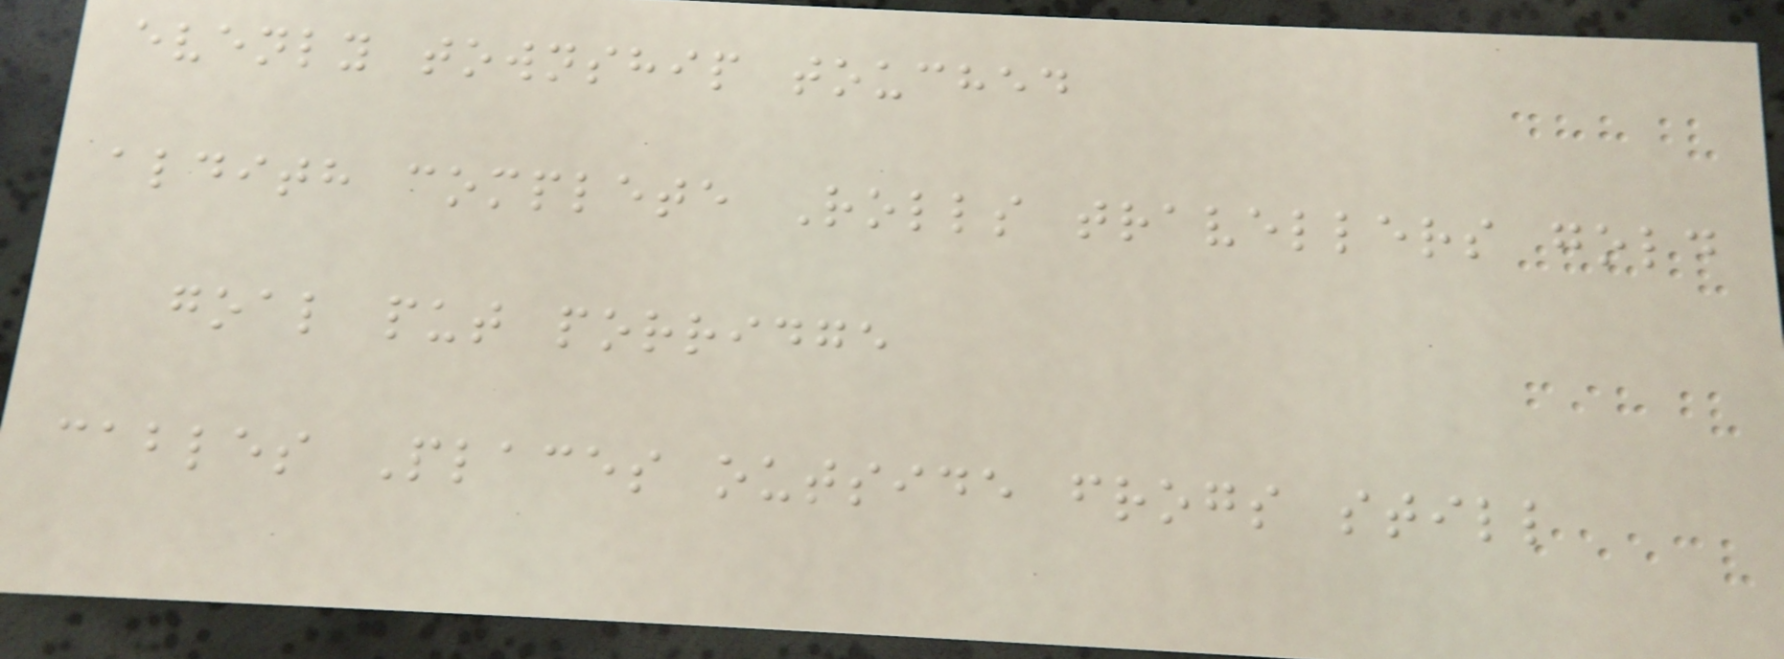evenly township touched
aldith complete Rolls travellers gold
goal put porridge
cables Places outside frogs still
